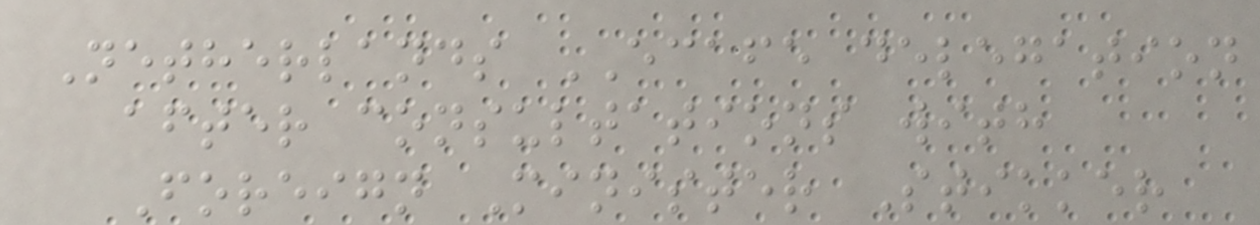Netherlands ECAFE delegation
after consultations with
Foreign Minister Stikker
